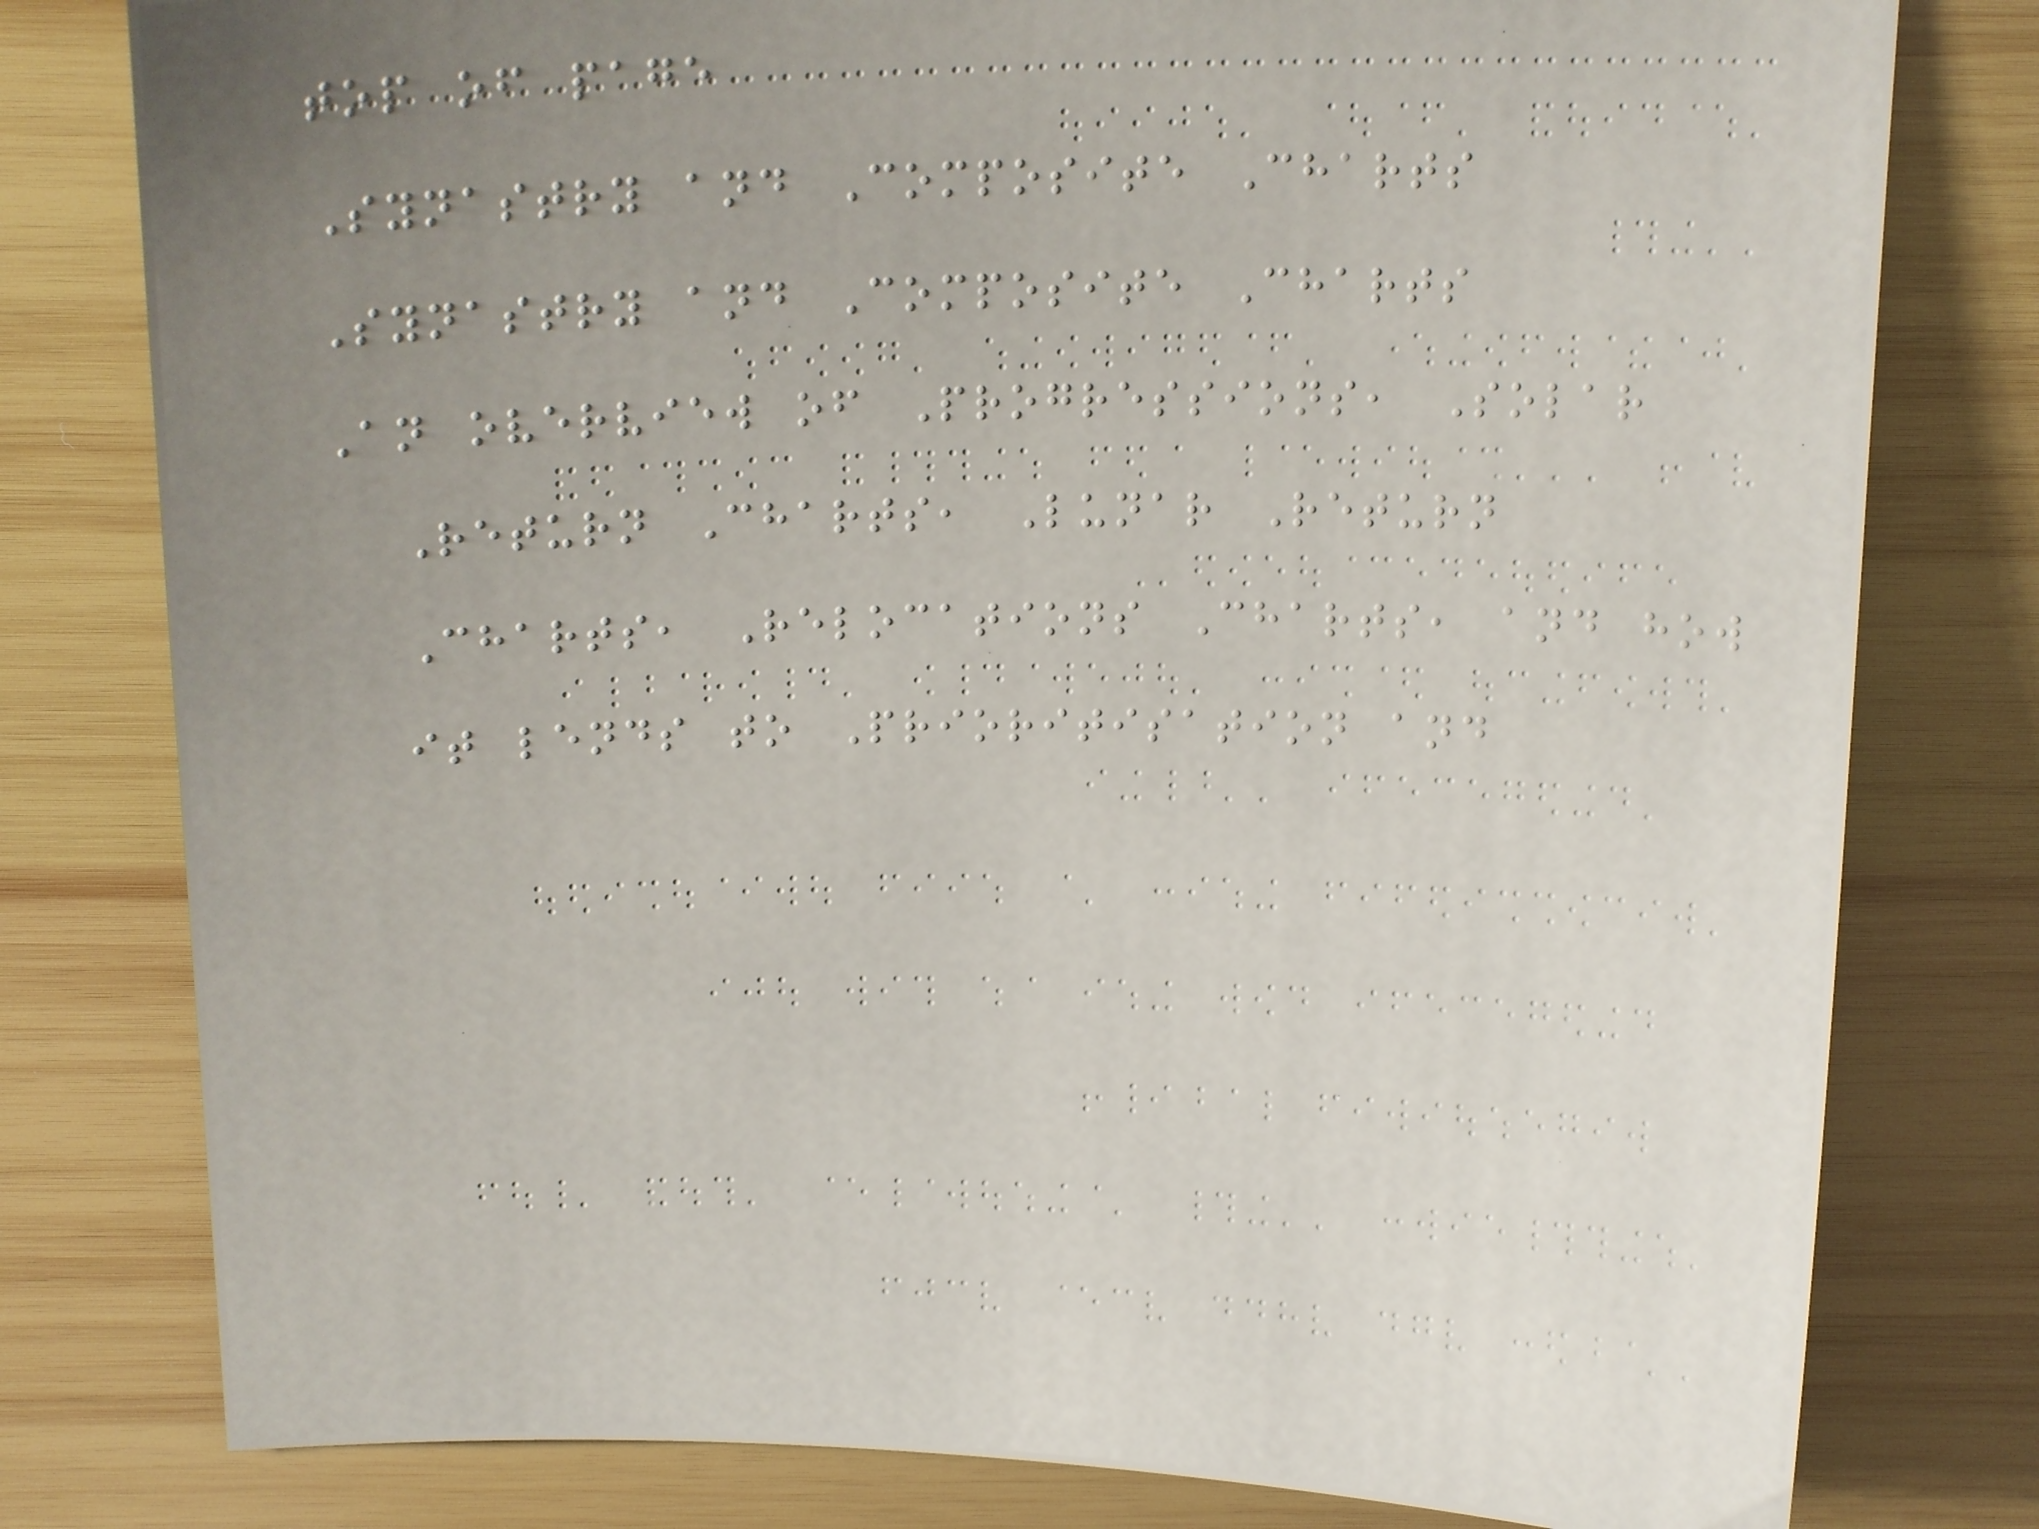top of page
Synastry and Composite Charts
Synastry and Composite Charts
An overview of Progressions, Solar
Return Charts, Lunar Return
Charts, Relocations Charts, and how
it lends to Prioritisation and
